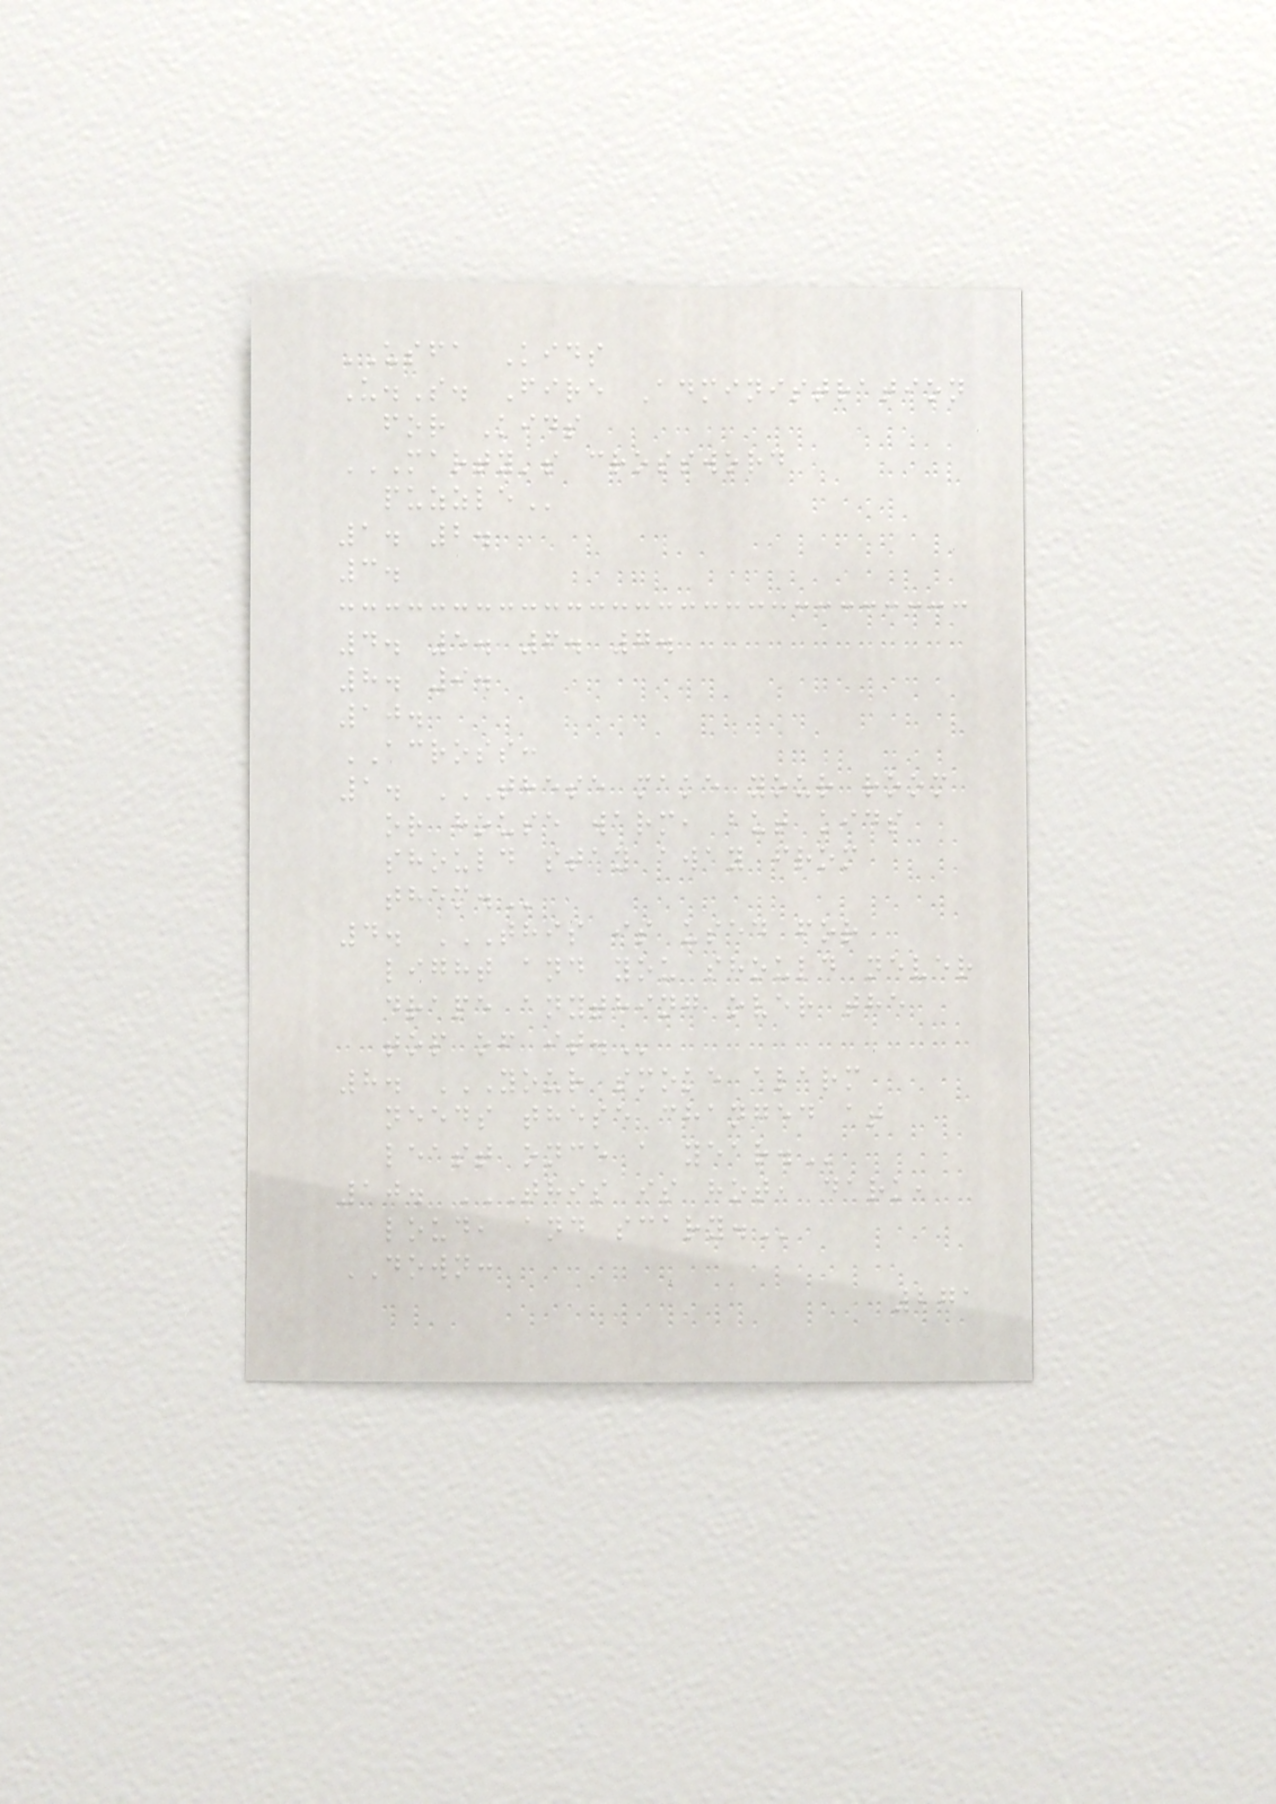USFA Kids
U.S. Fire Administration
for Kids
MARTY'S CROSSWORD
PUZZLE
1. 2.
3.
4. 5. 6. 7.
8. 9.
10.
ACROSS:
1. THESE MAKE YOUR ROOM
OR HOUSE WARM, BUT KIDS
SHOULD STAY AWAY FROM
THEM.
4. THIS IS USED FOR
LIGHT AND YOU SHOULD NEVER
DRAPE ANYTHING OVER THE
TOP OF IT.
8. YOUR SMOKE ALARM
NEEDS THESE CHANGED AT
LEAST ONCE A YEAR.
10. THIS IS HOT, DARK,
LOUD, AND SCARY.
DOWN:
271
